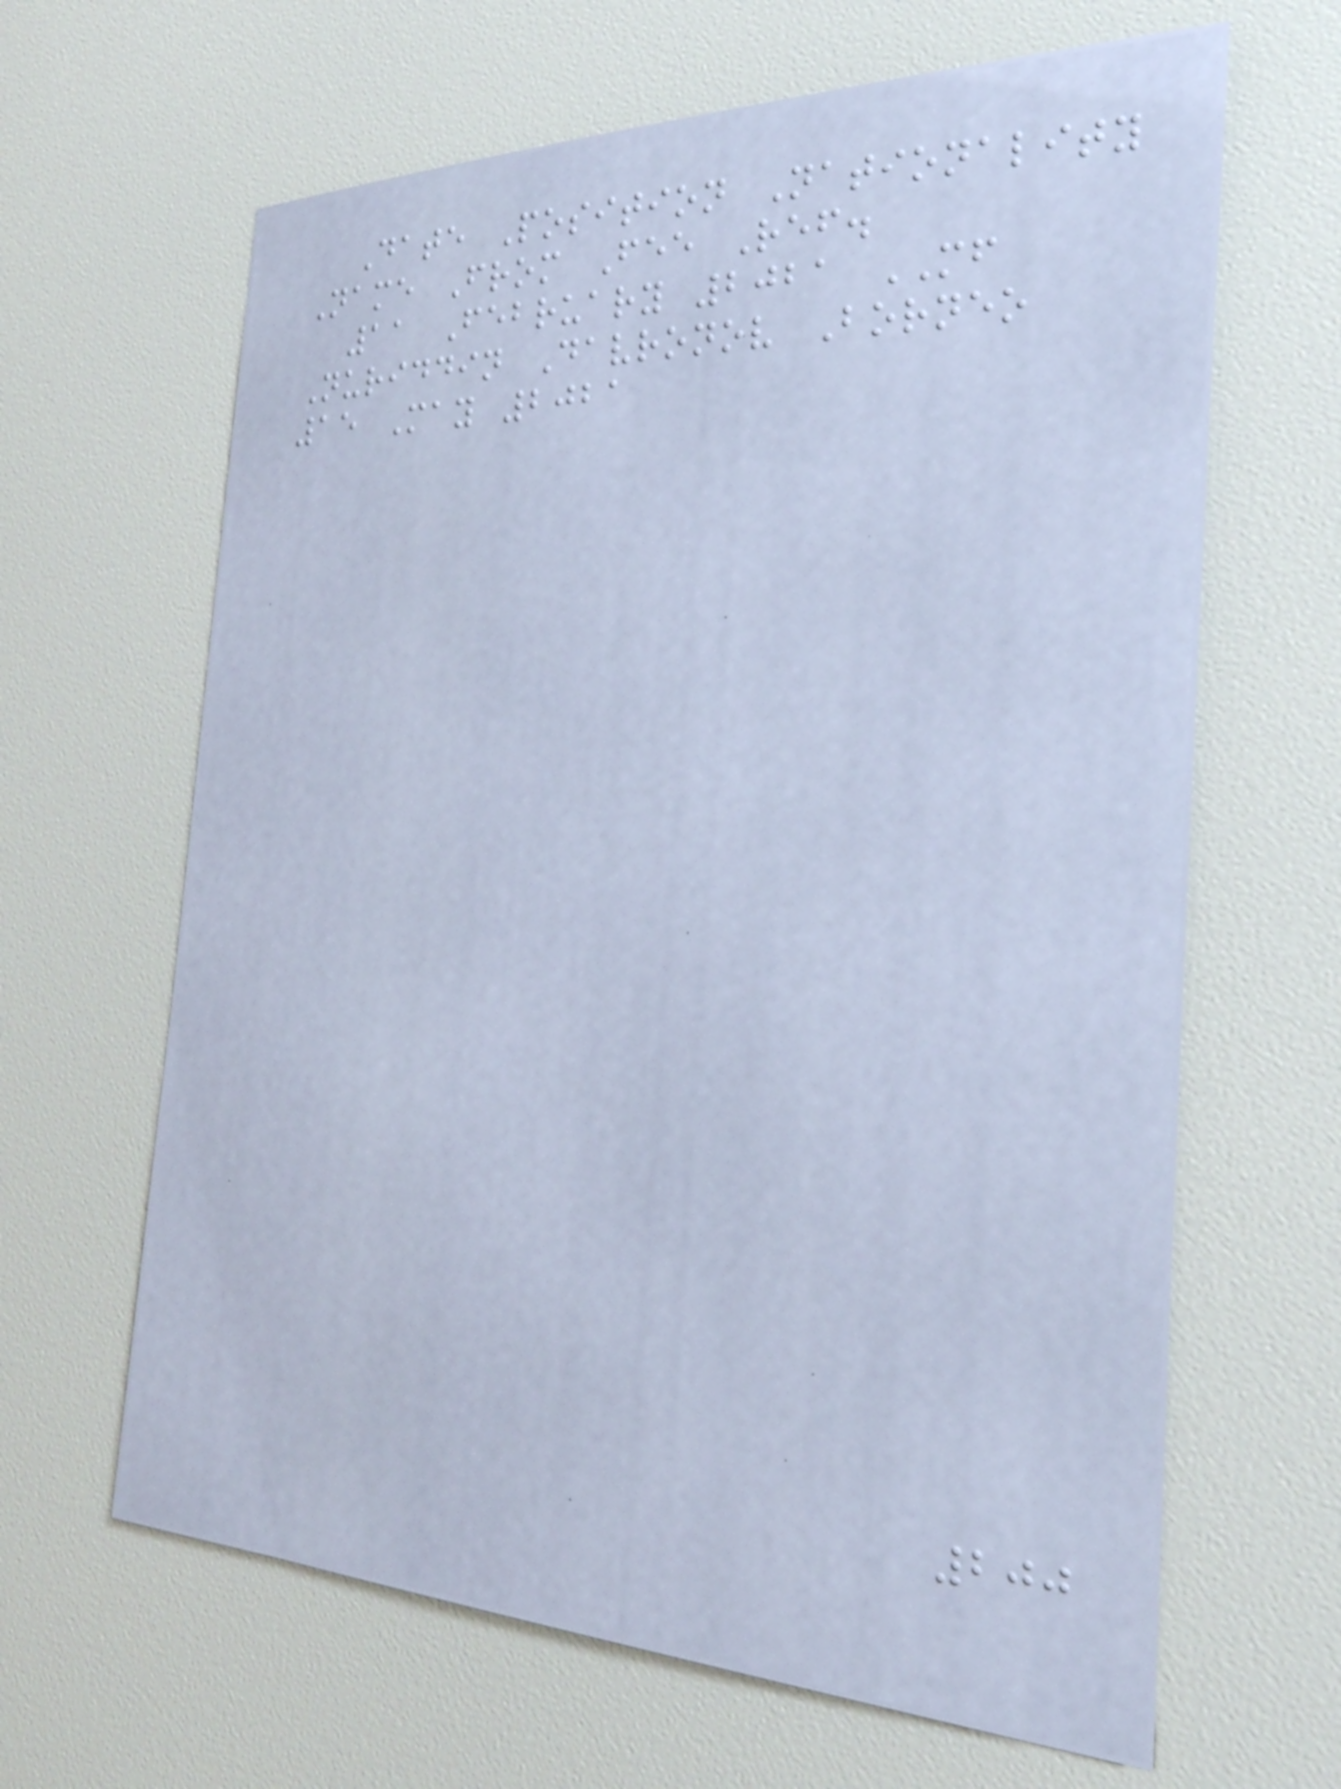Date Position Nationality
Name From Fee Ref.
11 February 2021 MF
Nuriddin Davronov Borneo
15 May 2021
200
